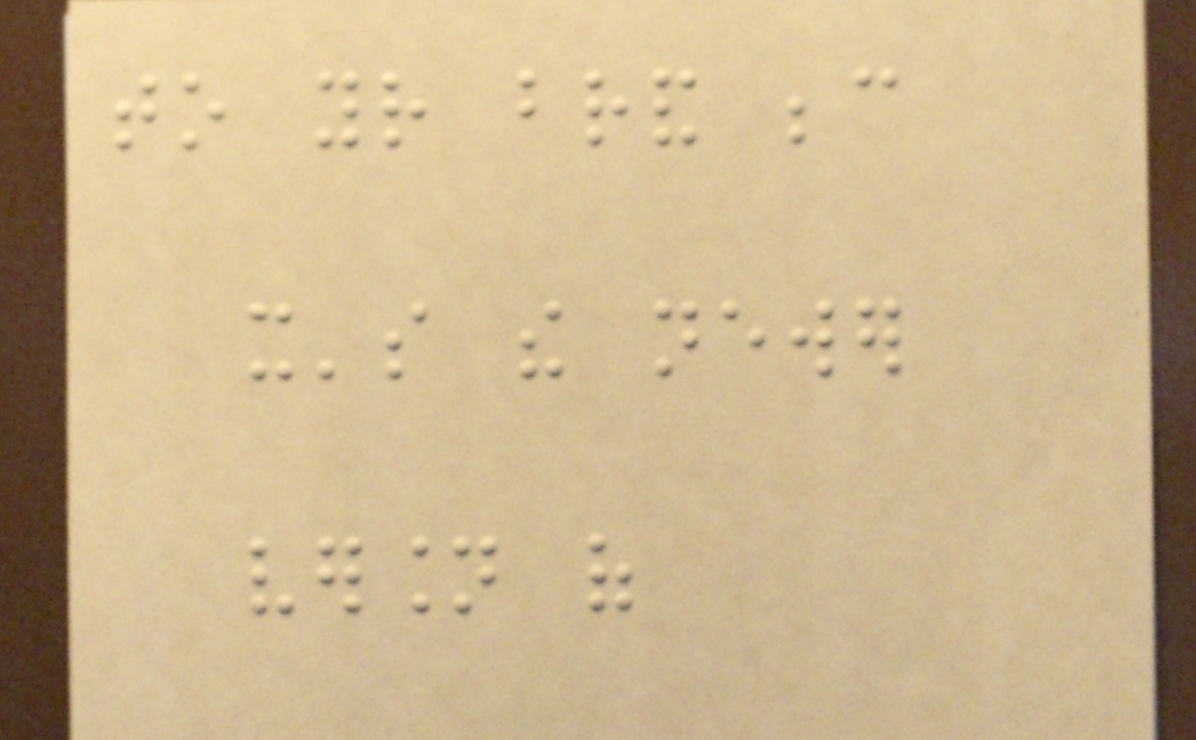to your brand because
it's the newer
version of
